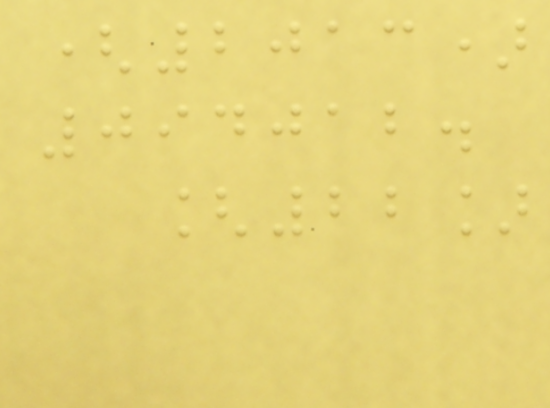(2013)
094012.
[22]
